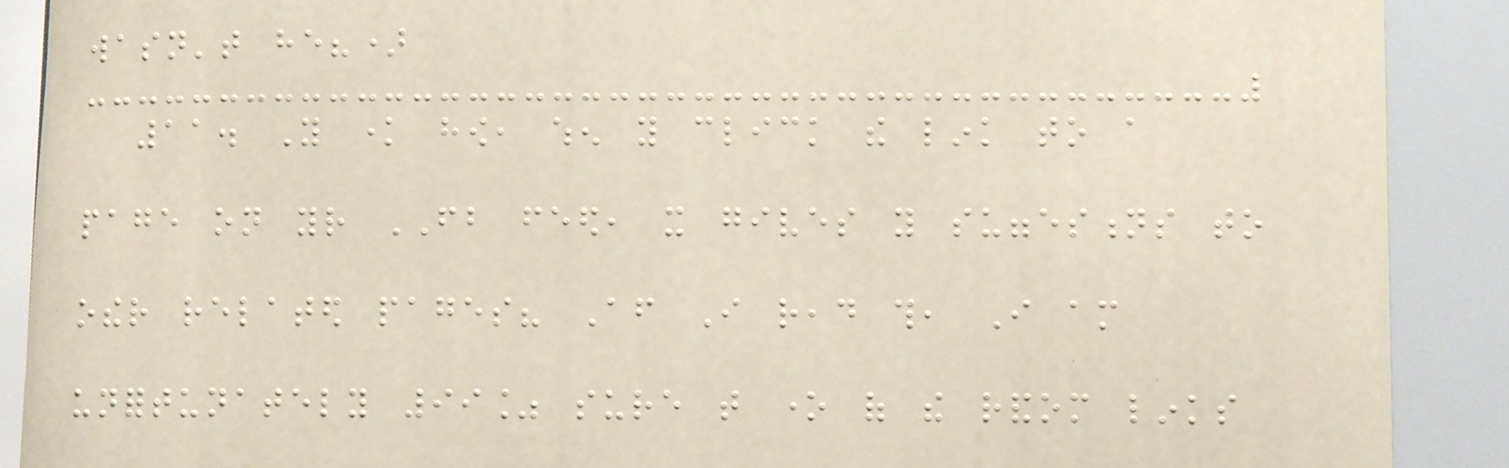wasn't he?)
11. You know how, when you click the link to a
page on your FB feed, it gives you suggestions to
other related pages? After I read this, I am
unfortunately 99% sure that one of the random links
